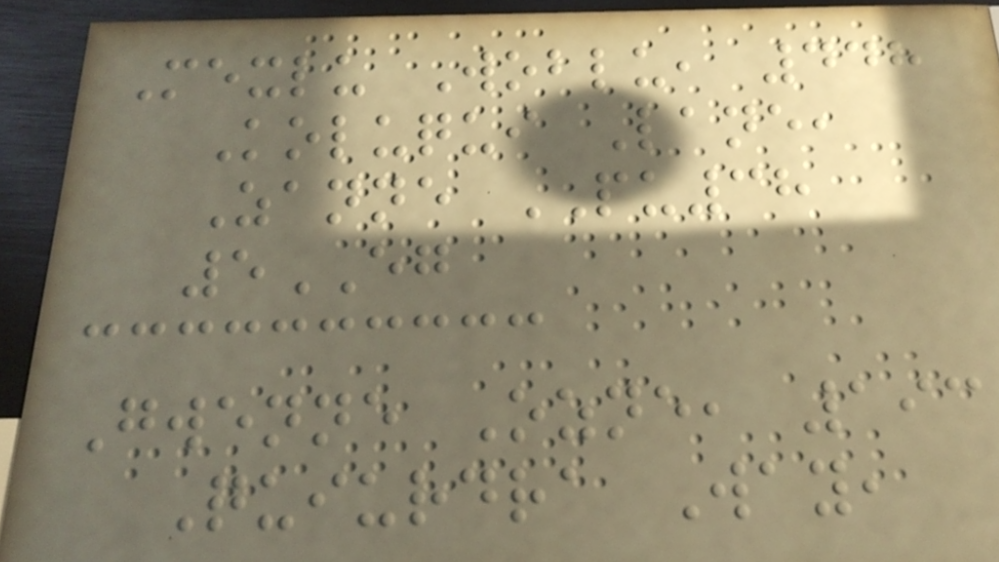Mexlu Woblu, 448
Koluqui Lane,
Zanne PU38
5EG
Gwenne Ozne, 193
Quiurdra Way,
